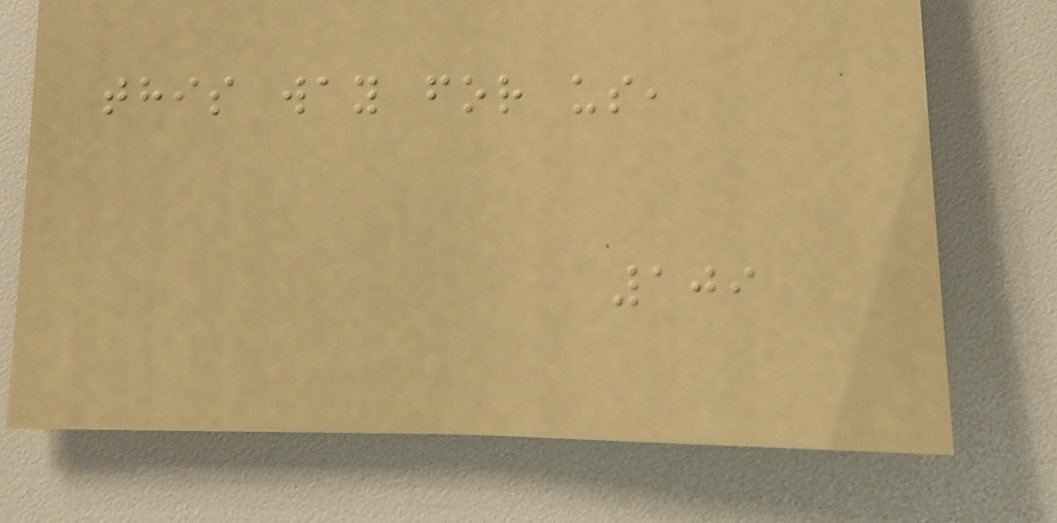this way for us,
109
